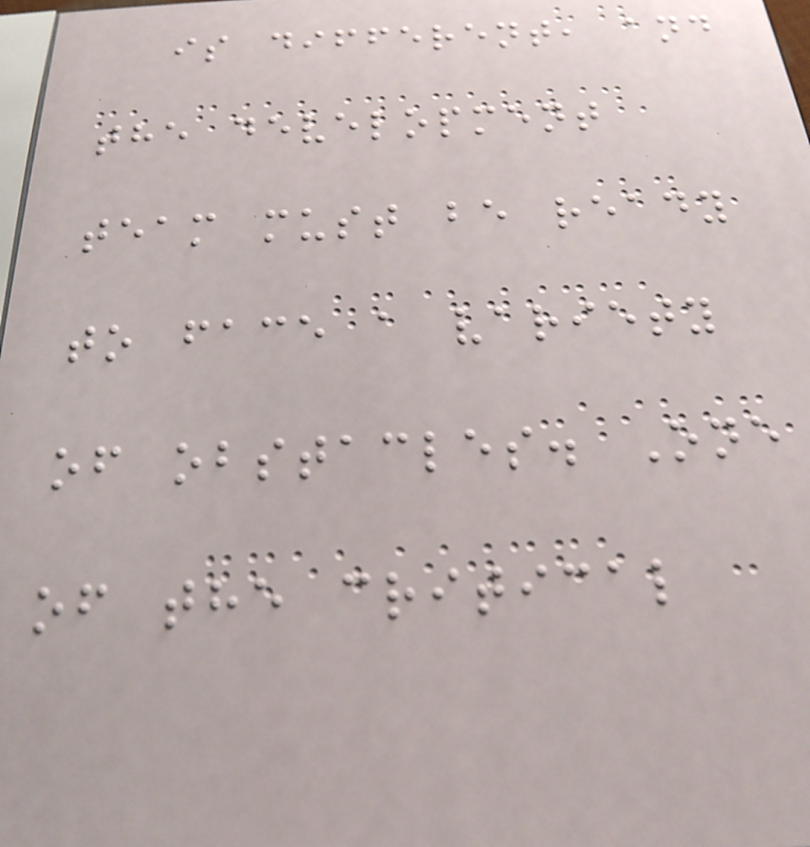is different, and
the development
team must be ready
to face a variety
of obstacles. One
of the critical
